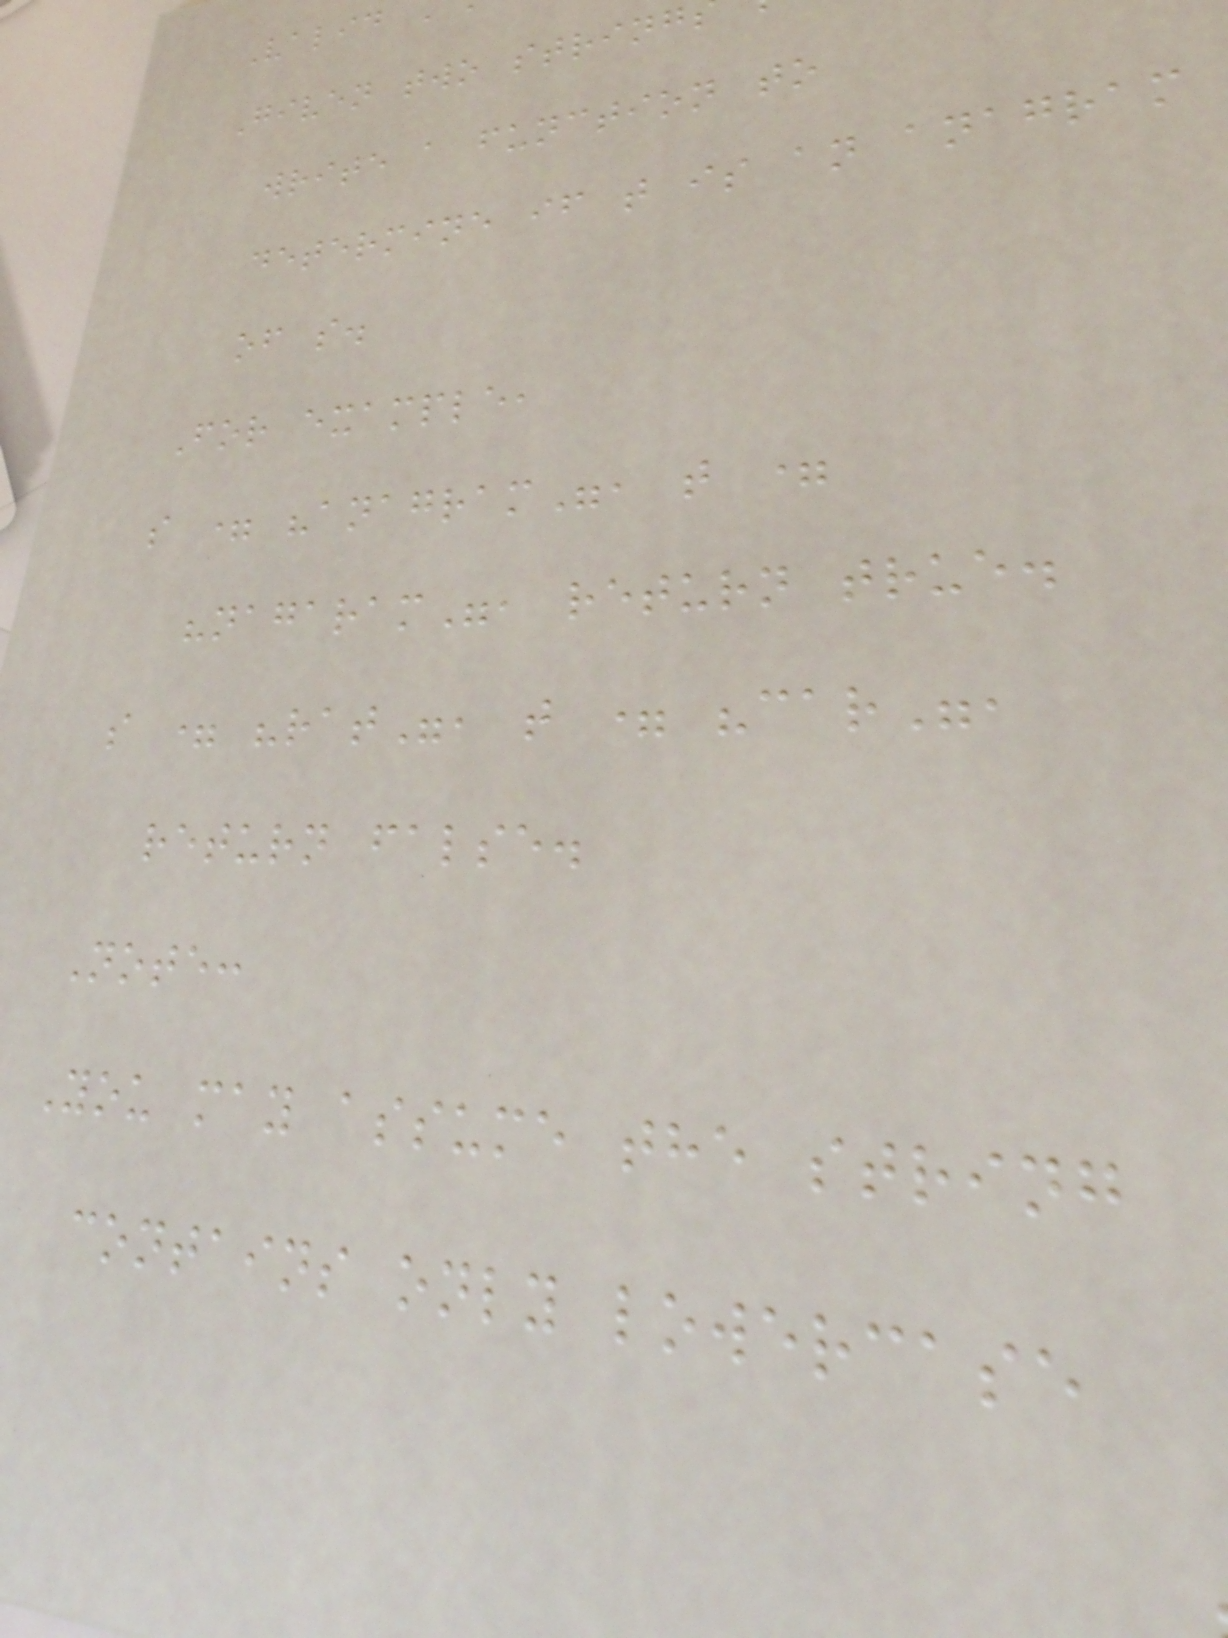Given two string
write a function to
determine if t is an anagram
of s.
For example,
s = "anagram", t =
"nagaram", return true.
s = "rat", t = "car",
return false.
Note:
You may assume the string
contains only lowercase
